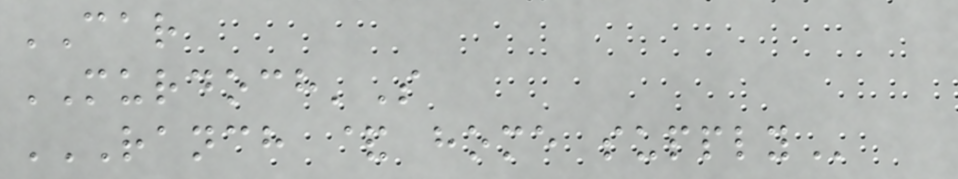CAR
MURDOCH'S
RANCH & HOME SUPPLY
